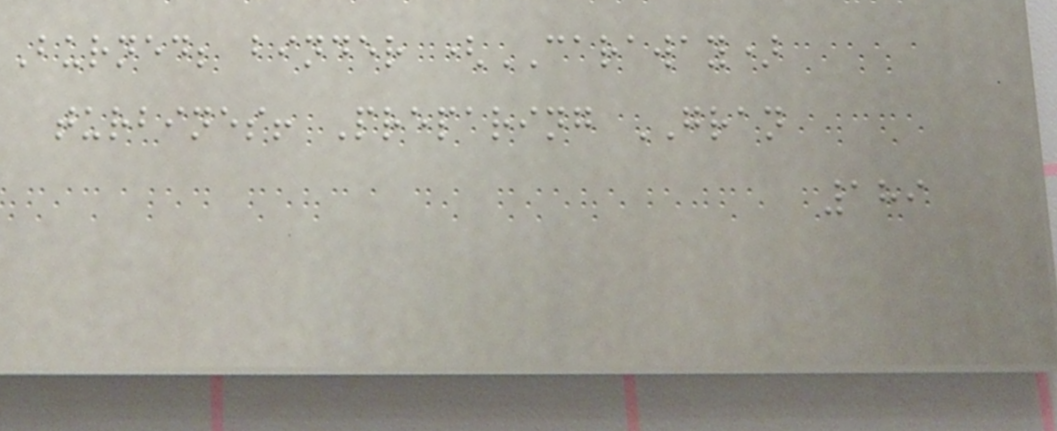Burned; binder (CARAWAY)
turbines! Preparing GRAN
189
